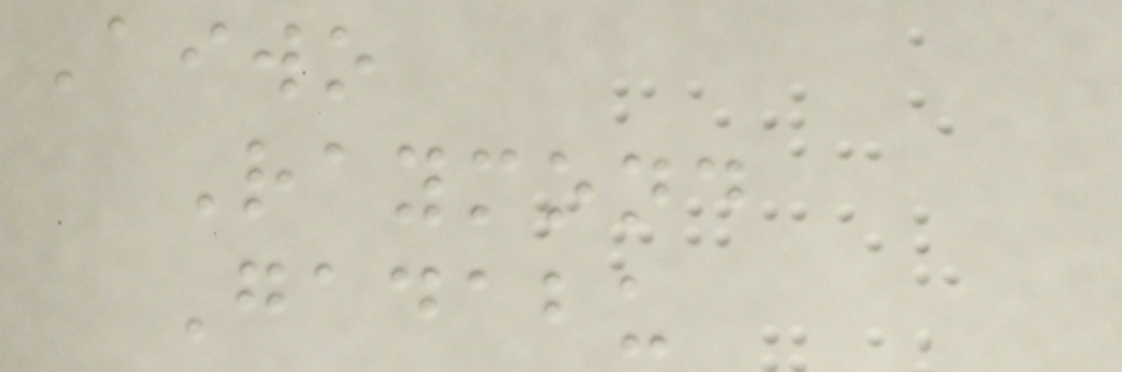Aiwo
Raymond
Gadabu
